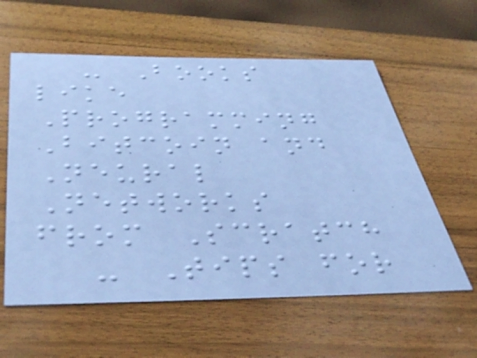- Books
like
Programming
Bitcoin and
Neural
Networks
from Scratch
- Tips for
